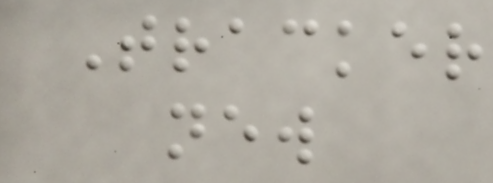Tracker
new
